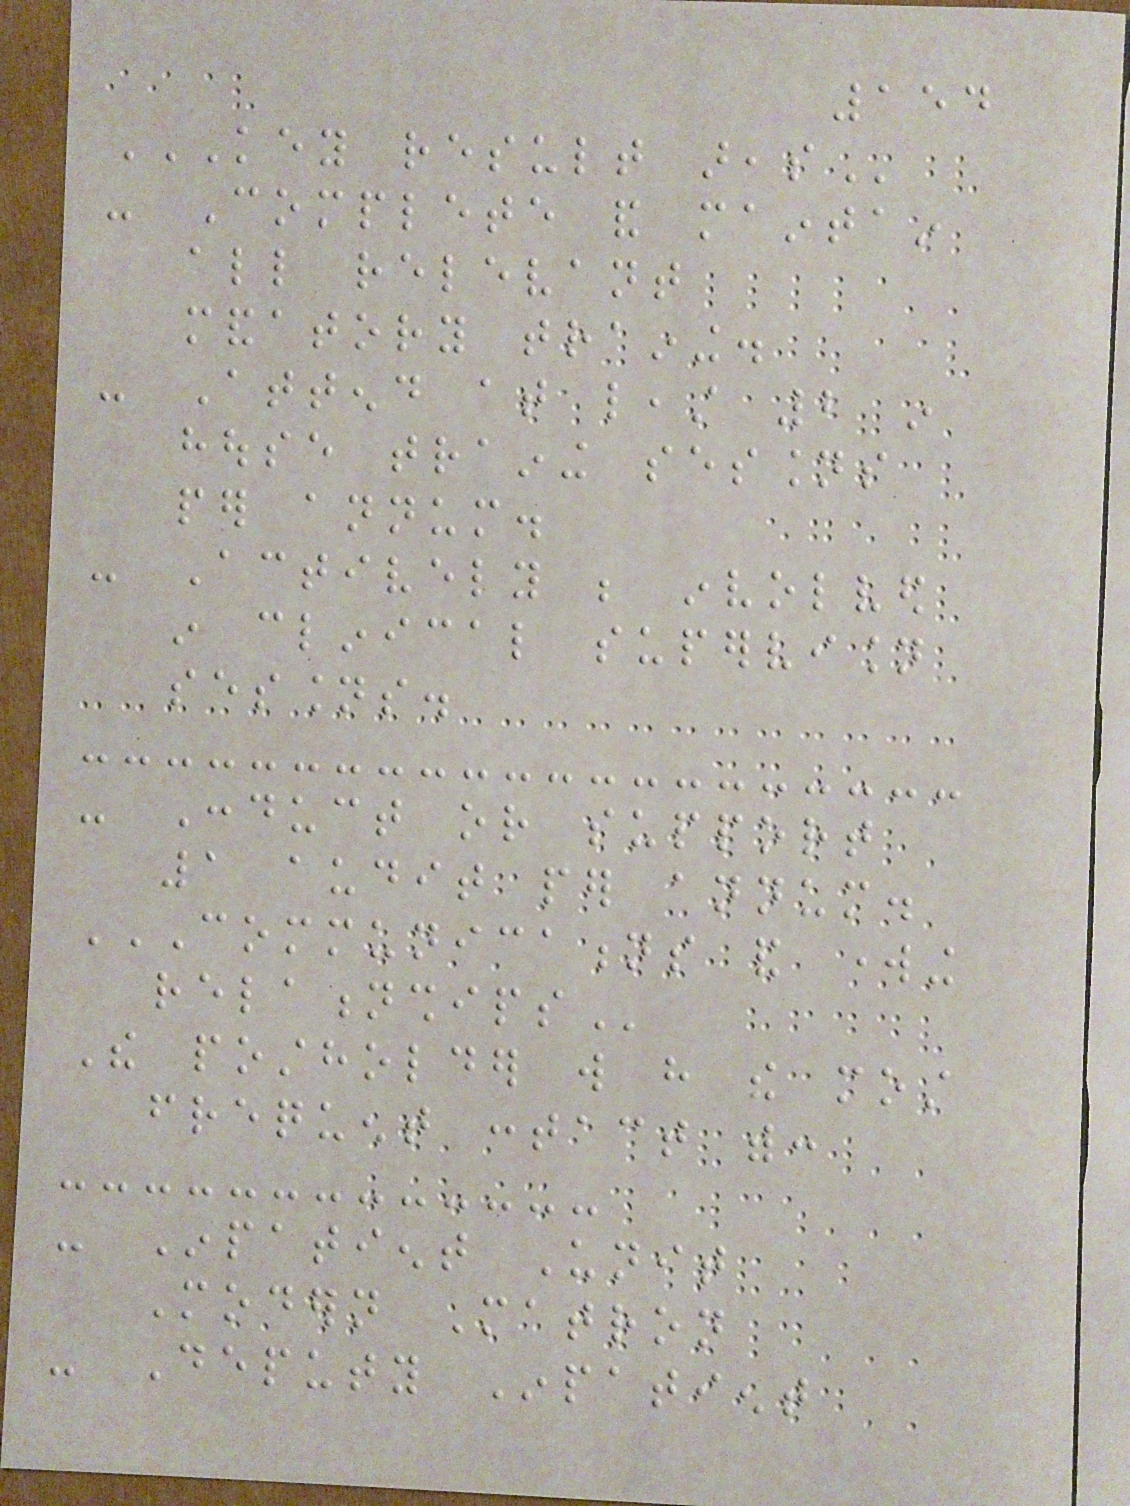154
KEY RESULT AREAS
- Complete and maintain
all relevant
mandatory training.
- Attend at least 2 in
house training sessions
per annum.
- Actively be involved
in clinical supervision
sessions.
- Conduct or support
1 audit per annum.
COMMUNICATIONS AND WORKING
RELATIONSHIPS
The postholder will have the most
frequent contact with:
- Inpatient Unit
Modern Matron
- Deputy Inpatient
